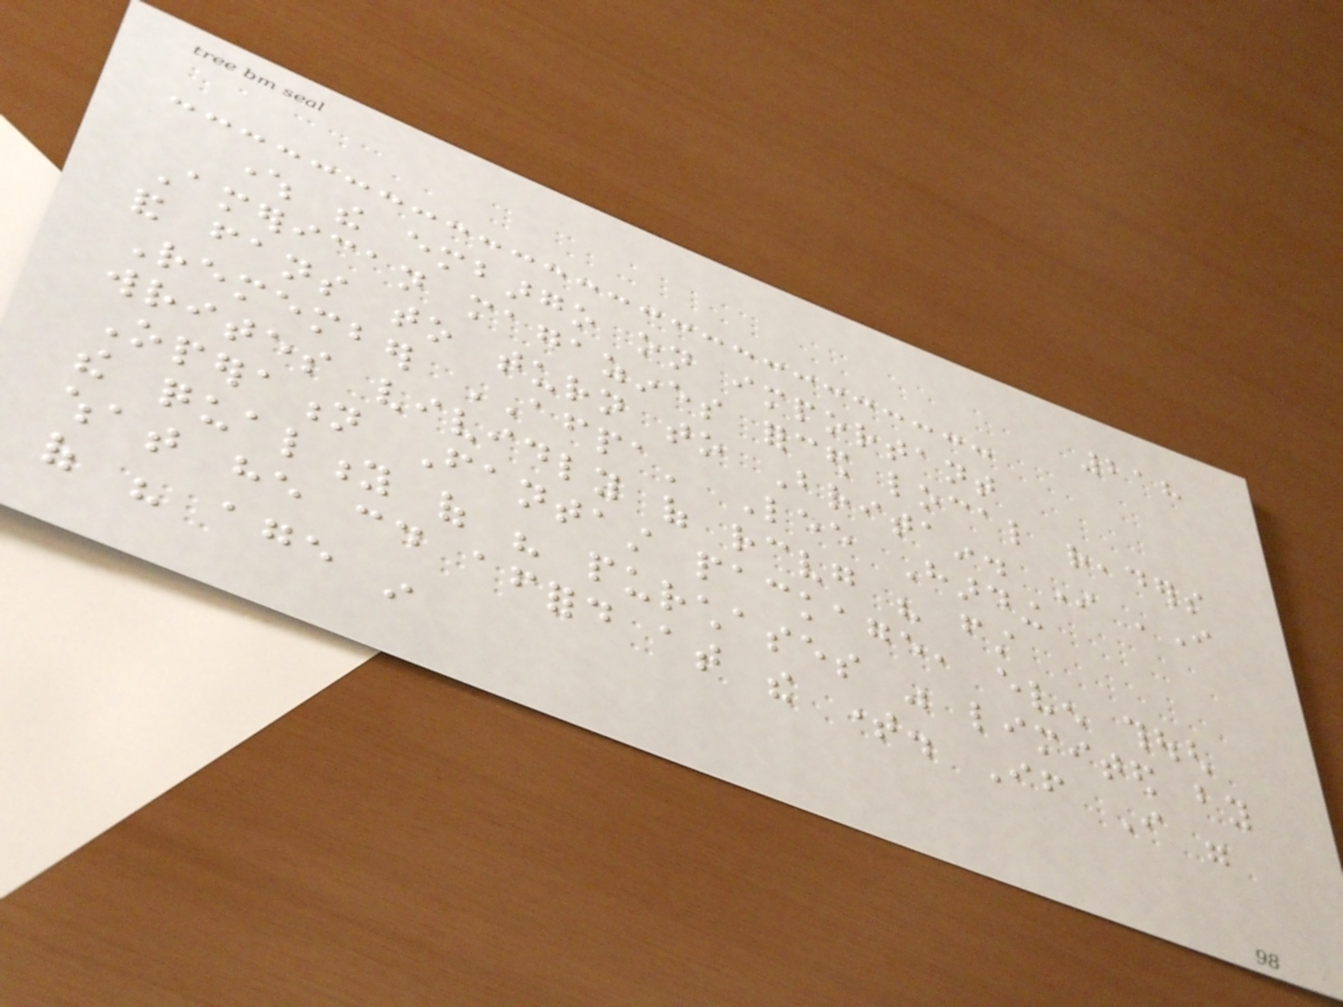218
where the embargo on important
American magazines forced local readers
and fans to turn to Britain. In 'I
Remember AFPA' Lee Harding
writes vividly of receiving his first
Operation Fantast package, even though
the quality of his purchases was limited by
what he could afford at the time. If I were
of his age in
